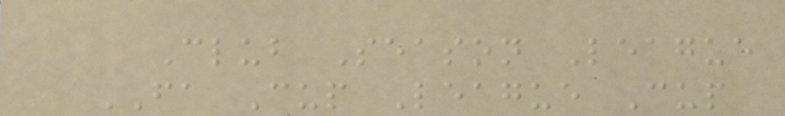Club Season League
FA Cup League Cup
